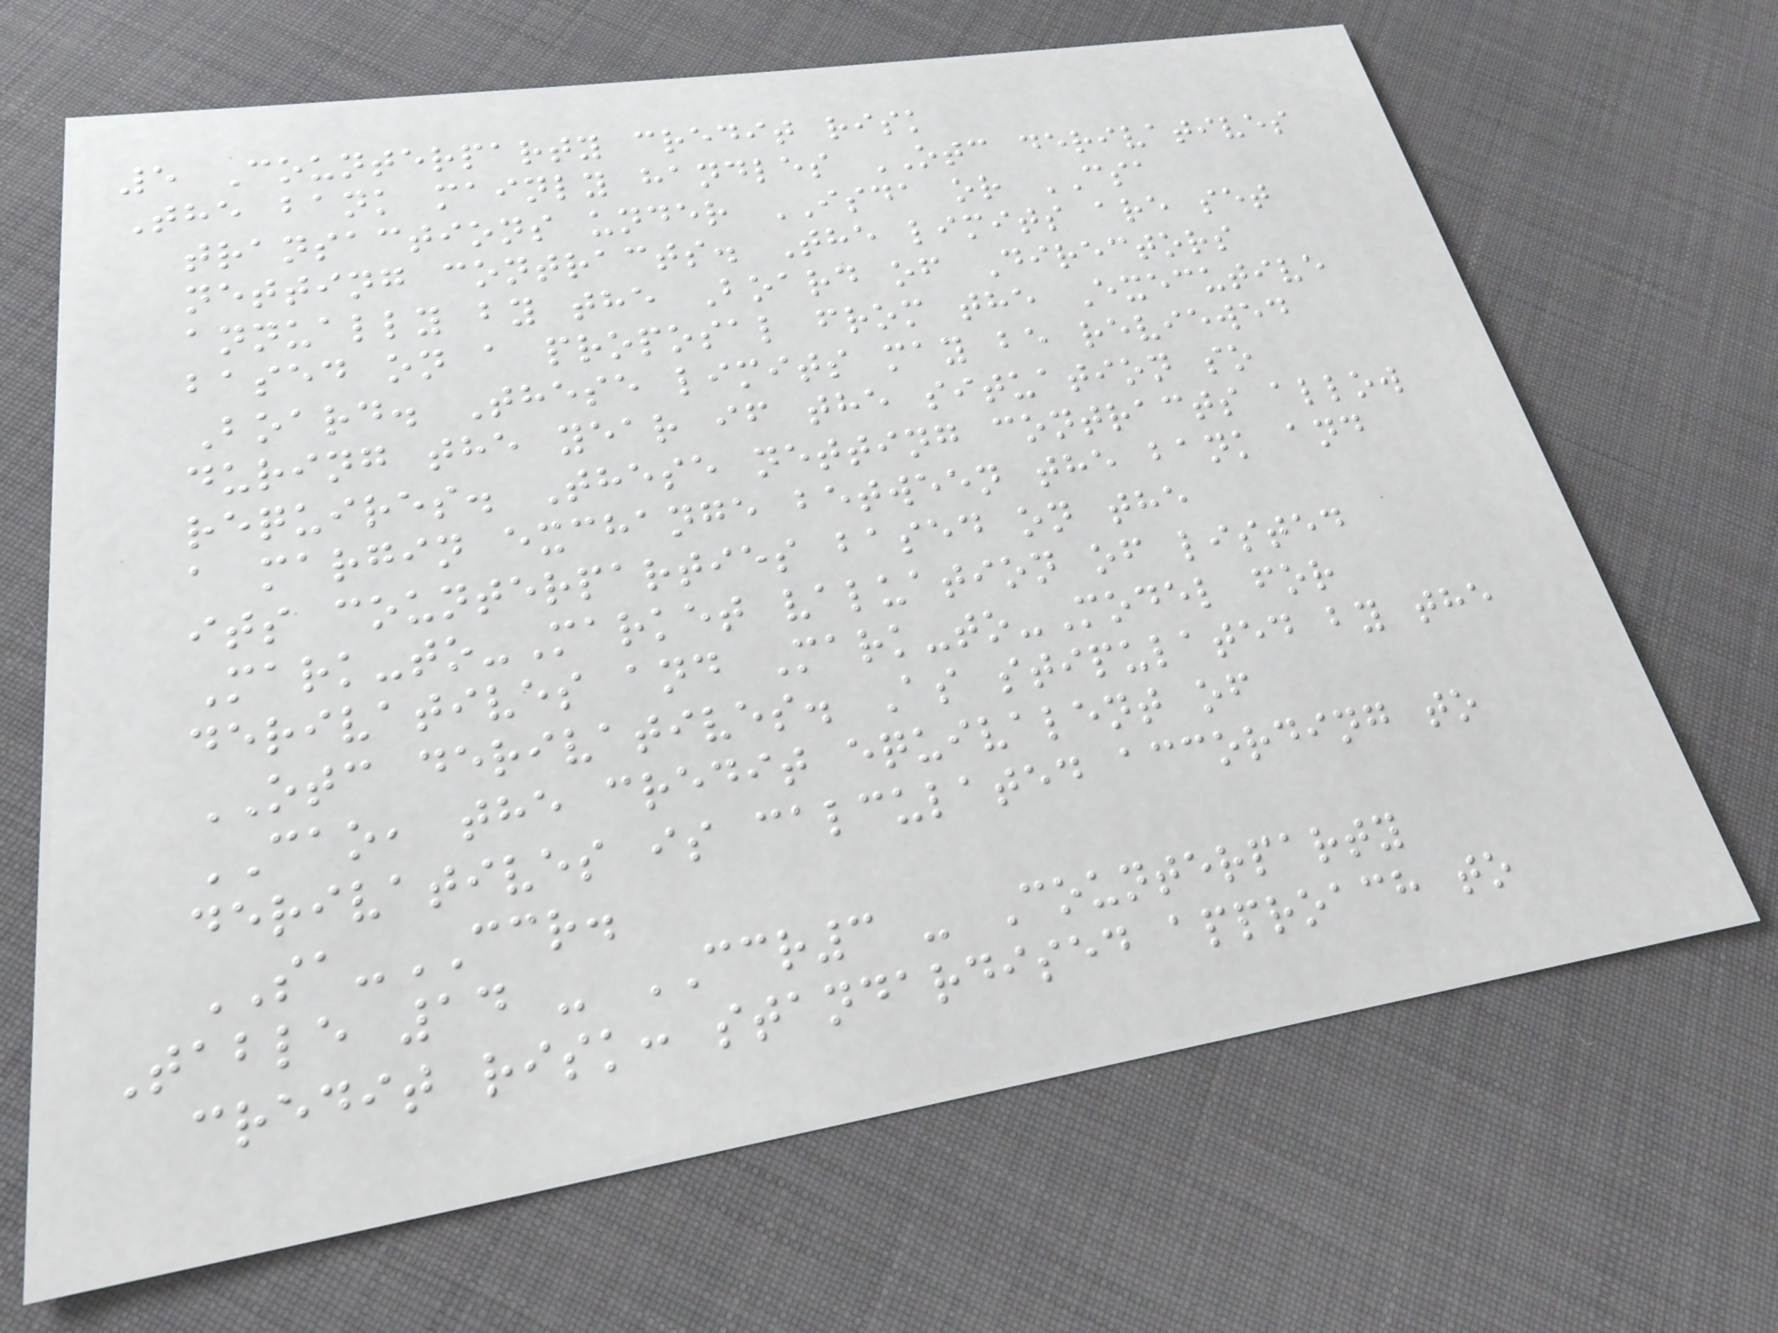5 Counterparty credit risk
The bank mainly handles OTC derivatives
transactions under ISDA or CSA
netting contracts. The limits are set
annually by the Board of Directors
based on a proposal from the Executive
Board. These limits may be reviewed
during the year if the situation so
requires. These netting contracts allow
a margin exchange between the bank and
its counterparties based on the
Mark-to-Market valuation of listed
derivatives and Mark-to-Model for
OTC derivatives. As stipulated by the
CAO, the credit equivalent of
derivatives is calculated according to
SA-CCR.
Table 14 - CCR3 - Counterparty
credit risk: standardised approach to
